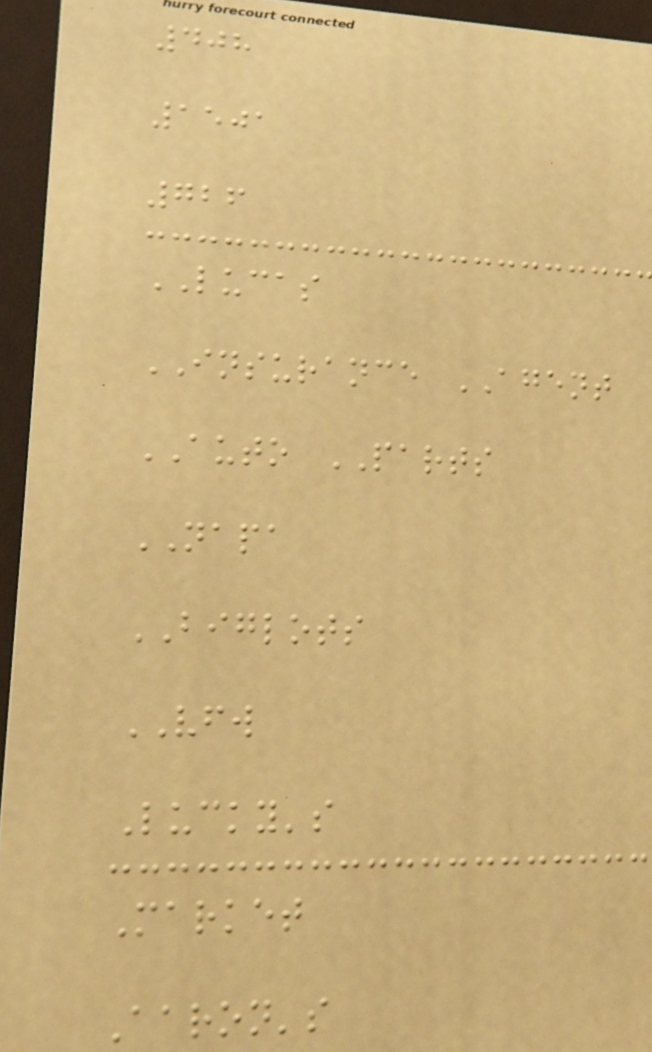408
1501
726
LUCAS
INSURANCE AGENT
AUTO PARTS
NAPA
BIGLOTS
VFW
Lucky's
Market
Aaron's
